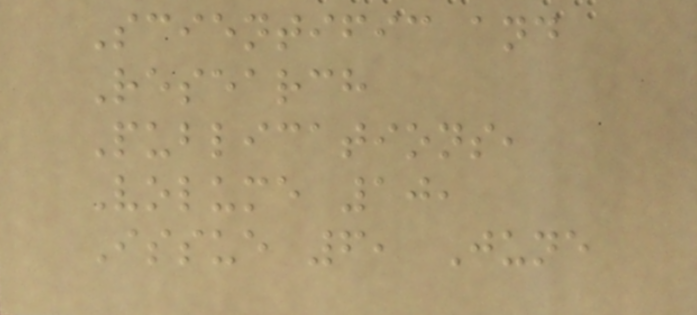Scientific and
Research
Publications,
Volume 10,
Issue 6, June
